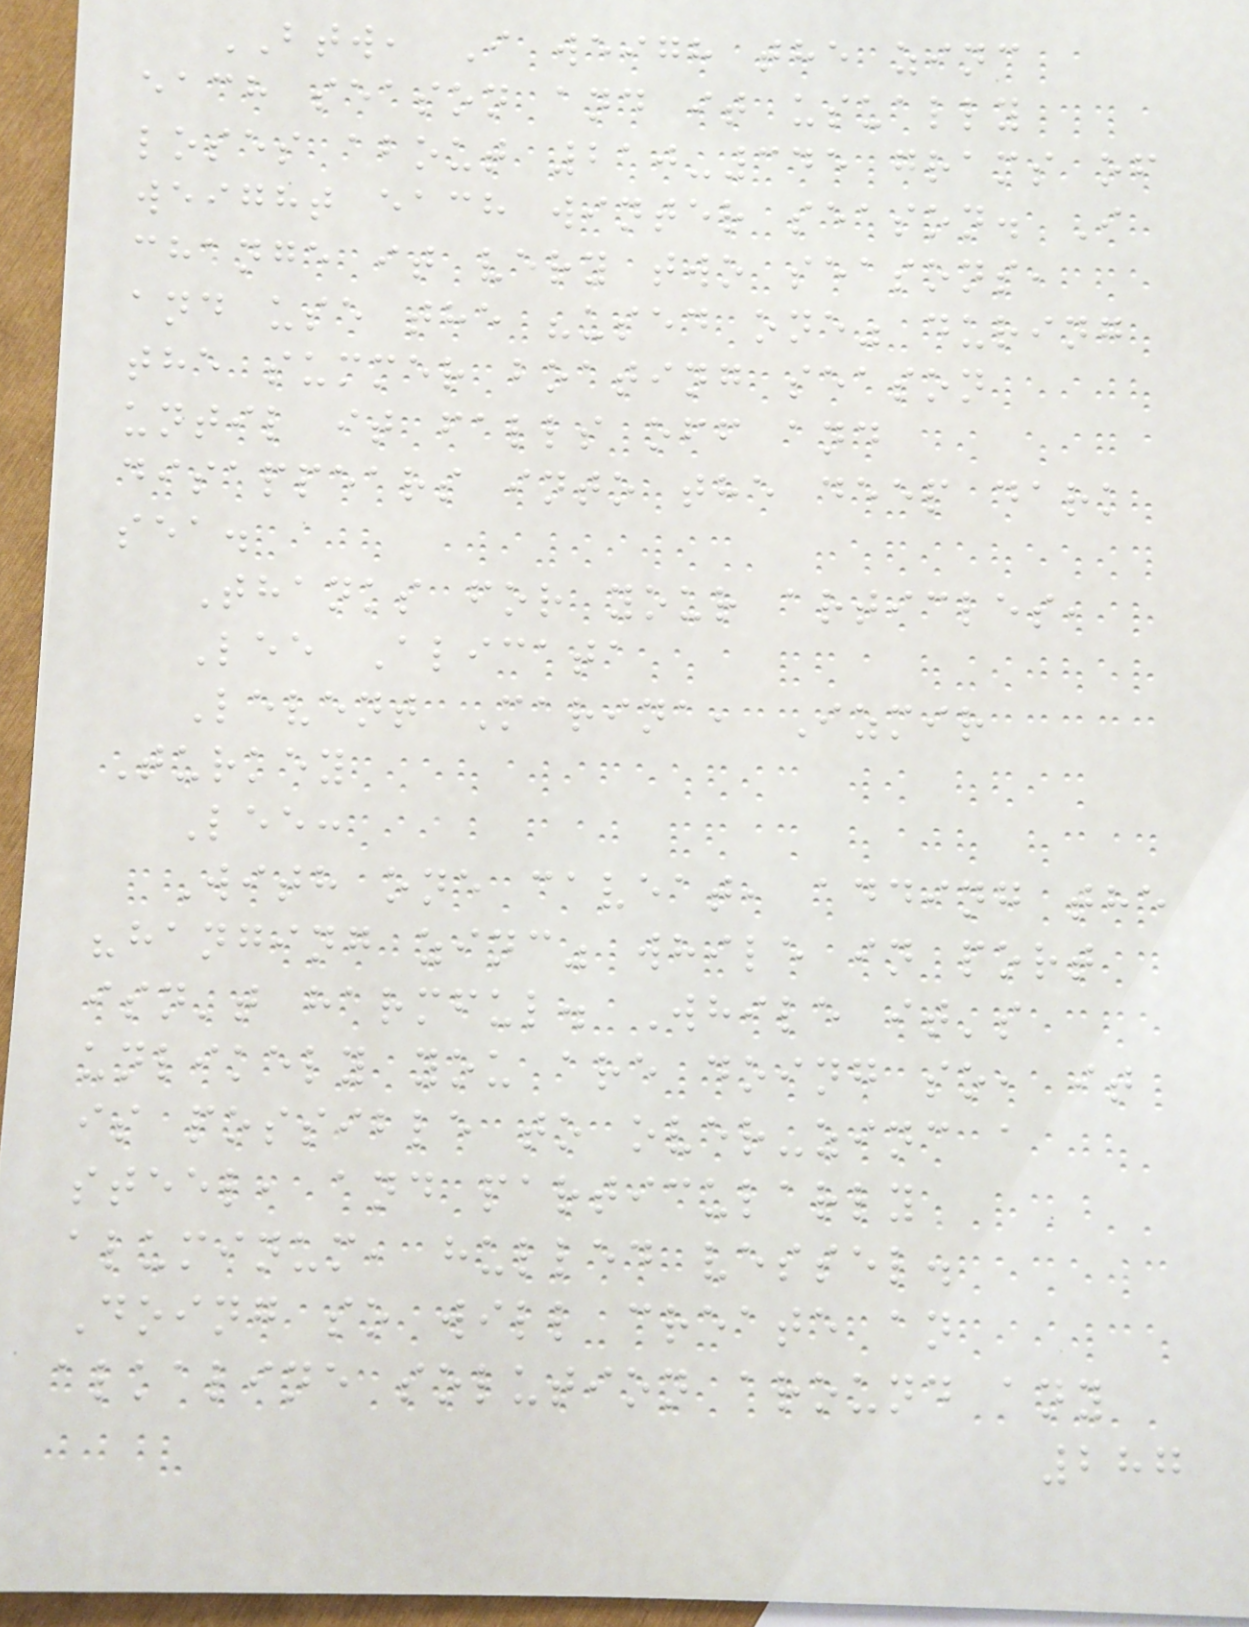BTW, I weigh the zinc
each season and it usually
loses about 210-345 grams of
weight each winter season. I
change it very two seasons,
and use the "used one" during
the summer boating season
until it falls off and
disappears into the deep dark
sea.
Thanks for your articles,
Lee Alicata
Levent Marina, Izmir
Turkey
Lee:
With one caveat, adding the
"hanging zinc" while in port
isn't harmful. While it's
unlikely you are doing so, it
is possible to over-zinc a
steel, and particularly
aluminum, hulled vessel.
Doing so will create an
alkaline solution around any
287
